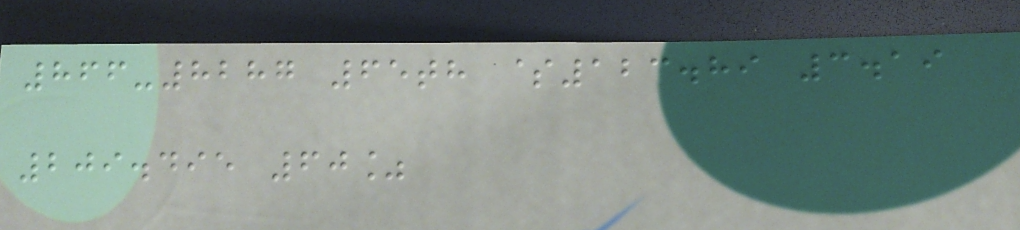866-8287 65th $123.89 3.19
209.495 60%
